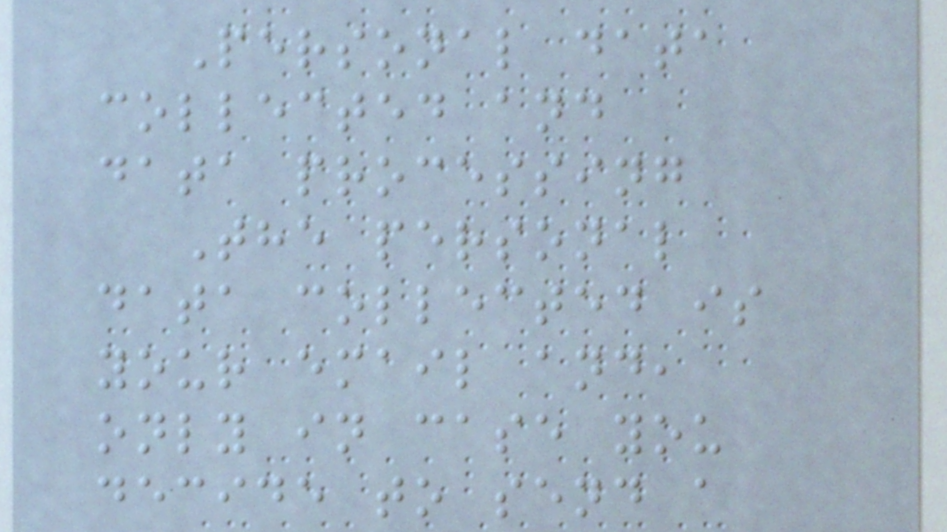Personal data
collected and
data processing
The personal
data collected is
your email and,
only in case you
decide to send a
